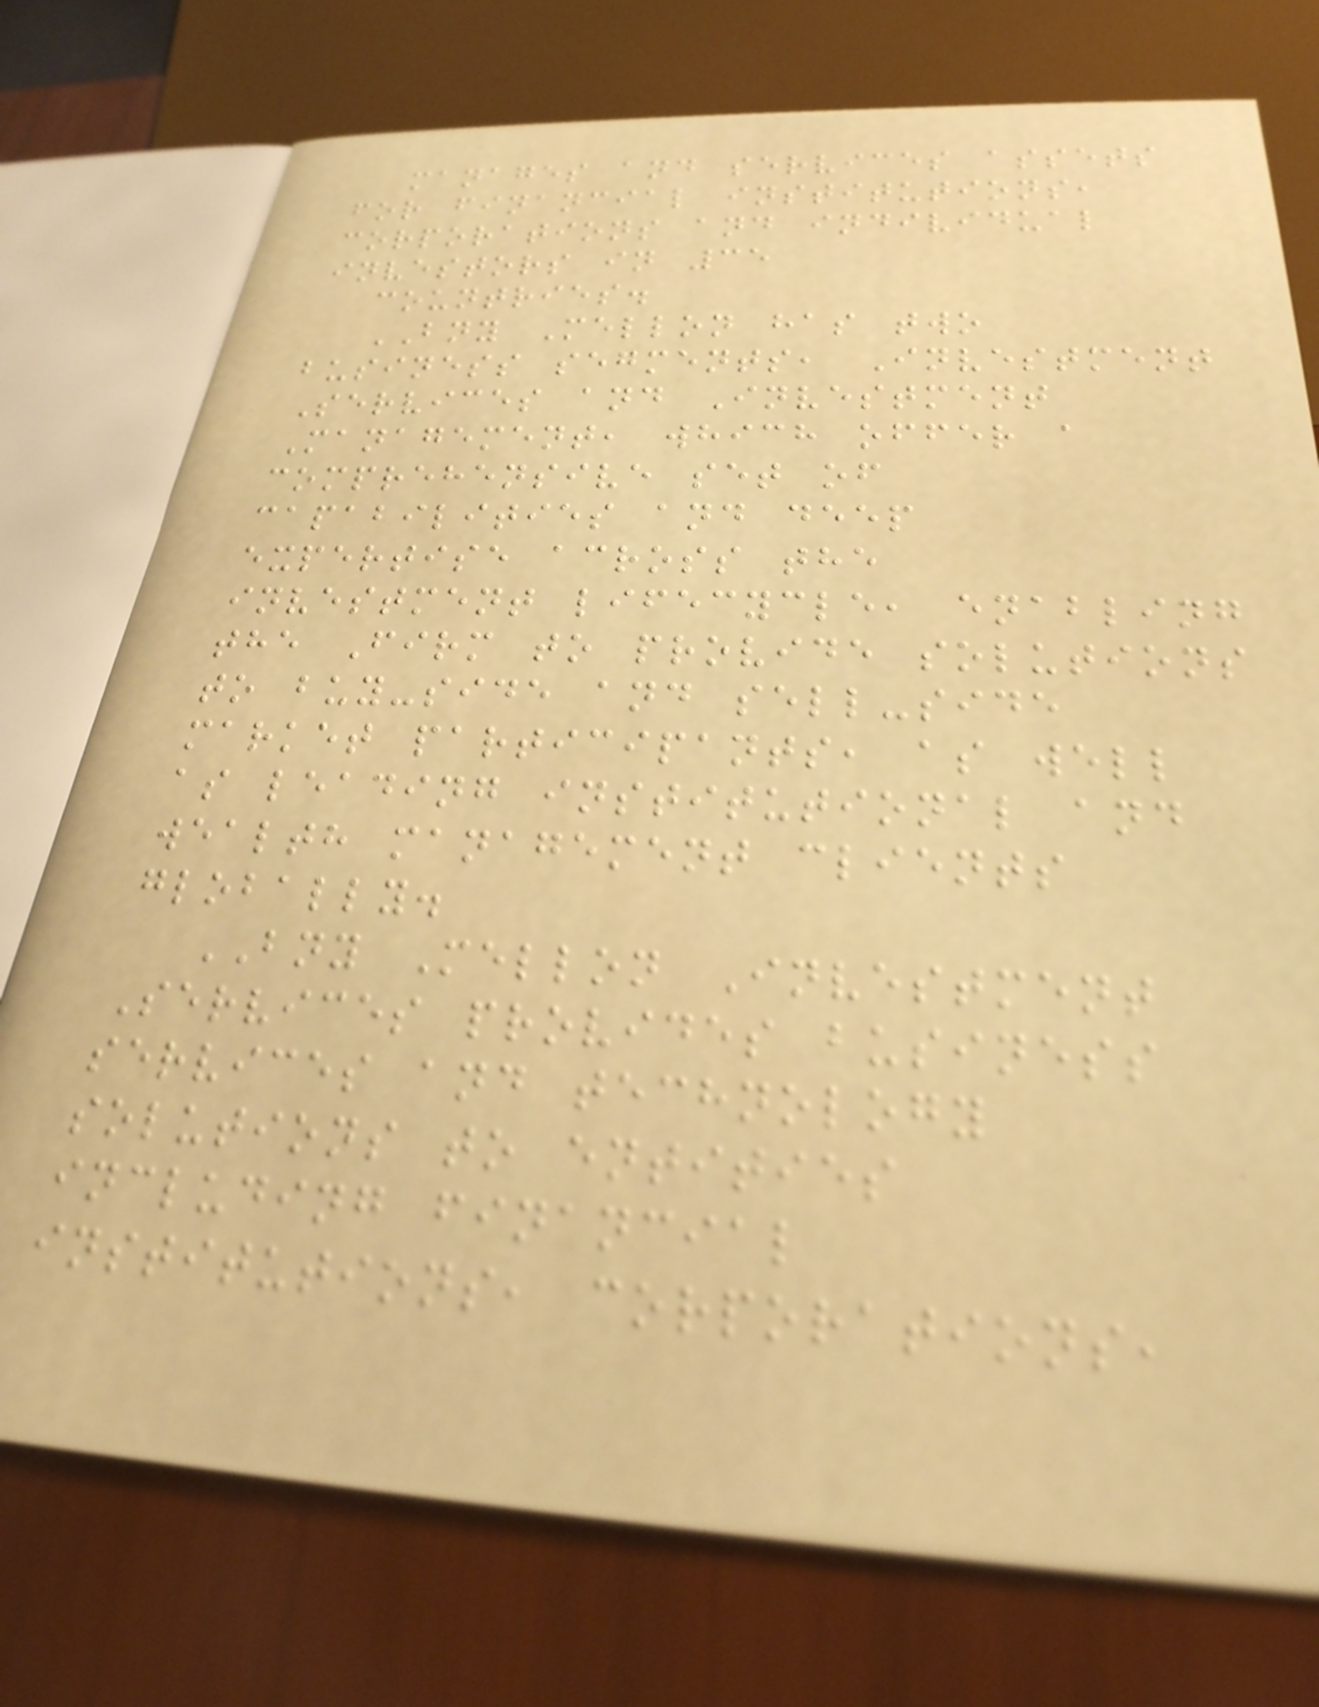manages and services assets
for financial institutions,
corporations and individual
investors in 35
countries.
BNY Mellon has two
business segments, Investment
Services and Investment
Management, which offer a
comprehensive set of
capabilities and deep
expertise across the
investment lifecycle, enabling
the Firm to provide solutions
to buy-side and sell-side
market participants, as well
as leading institutional and
wealth management clients
globally.
BNY Mellon Investment
Services provides business
services and technology
solutions to entities
including financial
institutions, corporations,
